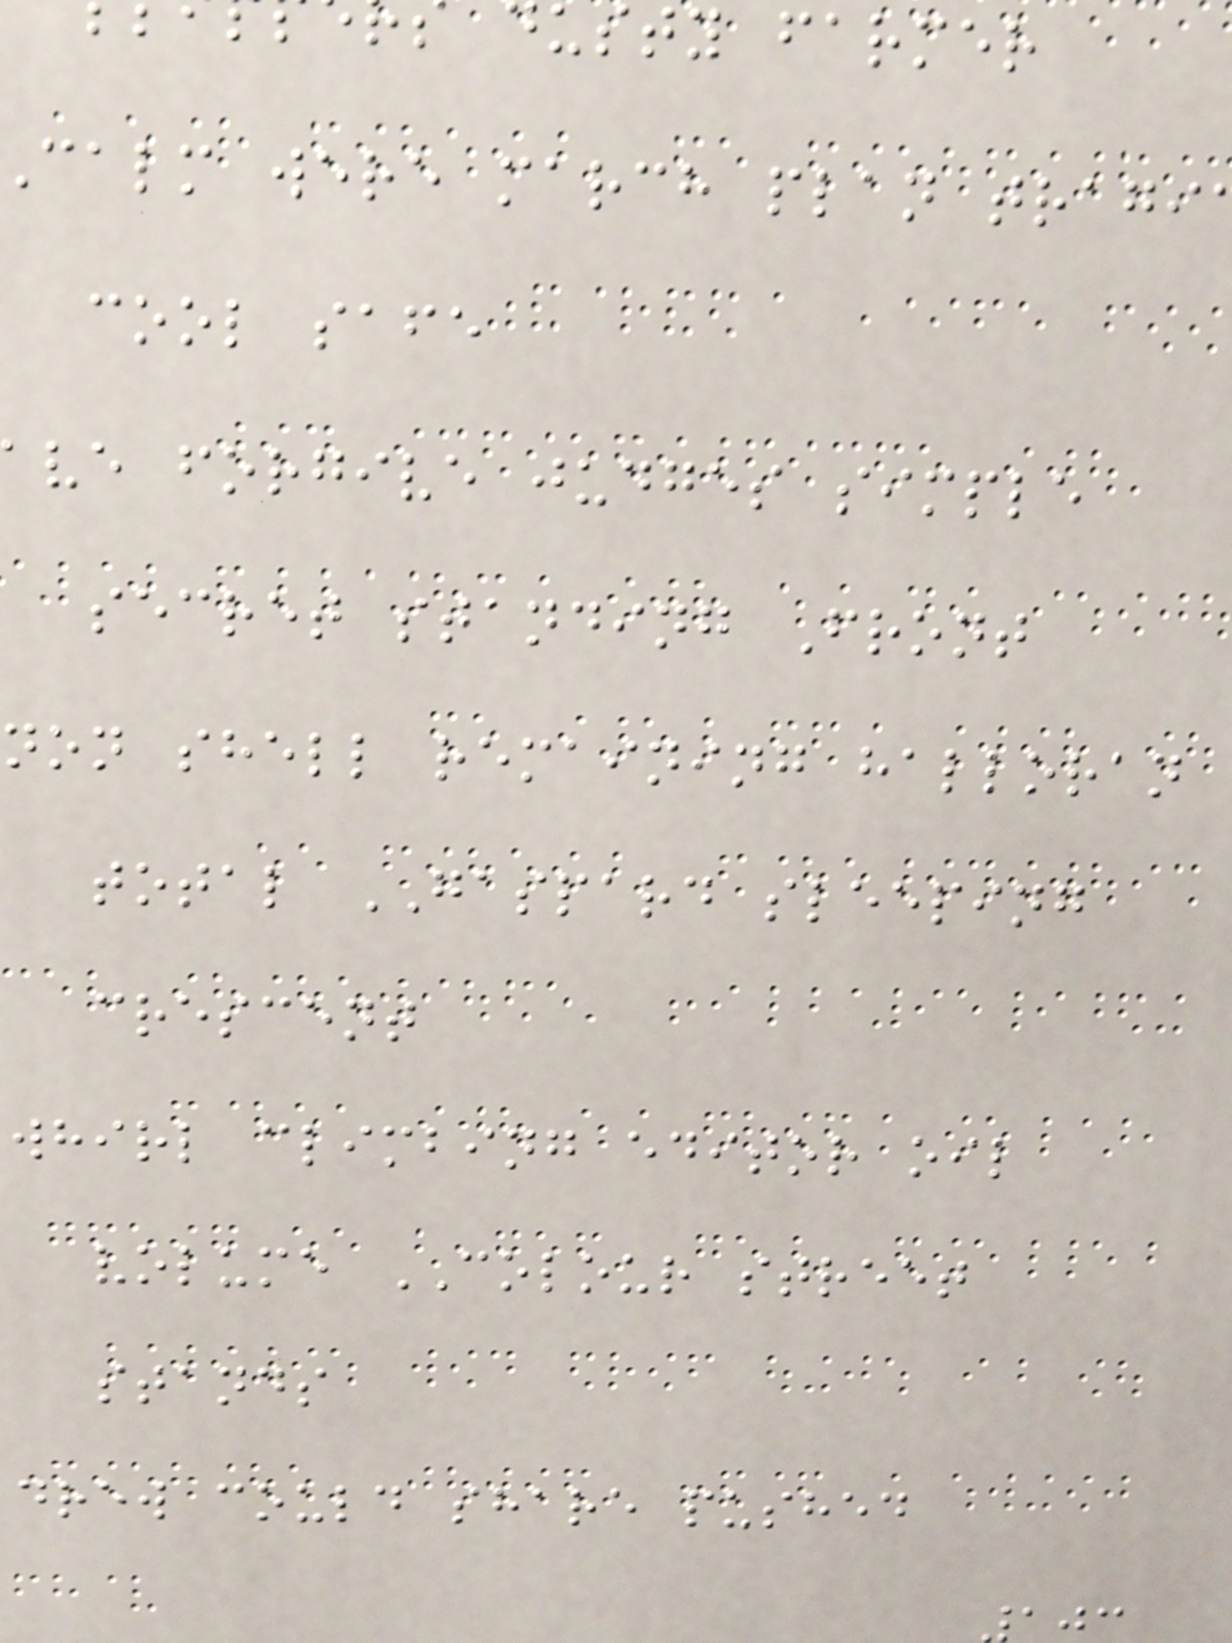usty farmer
calm were march plan tragi
cool safe
ve forgive judges simple
secret standing Front
non shell remaining halloran
total GASPARD sleeping
crescent
whirl climbing editor oil
volume COLOUR street
stands
drew could share pushed
